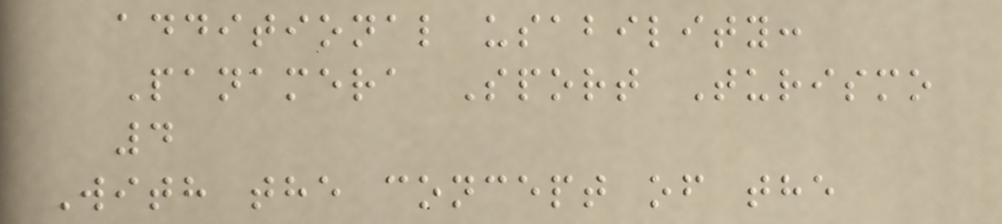additional usability:
Panamera Sport Turismo
4
With the concept of the
